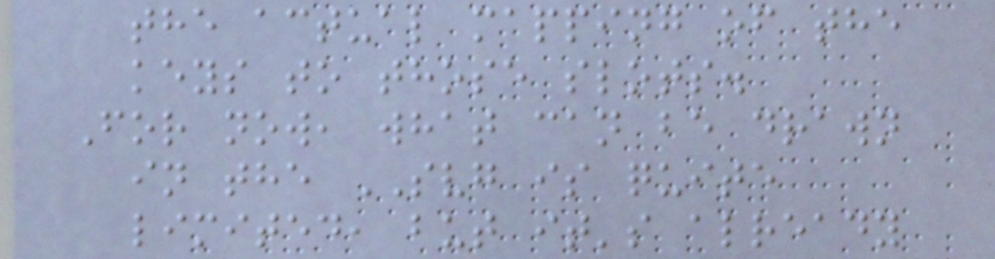the actual mapping of the
keys to those slots.
For now, what can be drawn
in the SVG is quite
limited, but it's already
